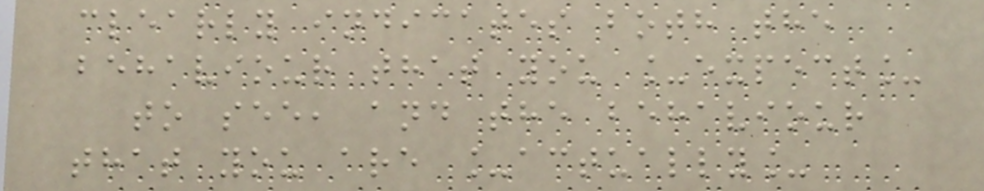clearly indicates both the
behaviour that you _expect_
to see, and the behaviour
that you are _actually_
